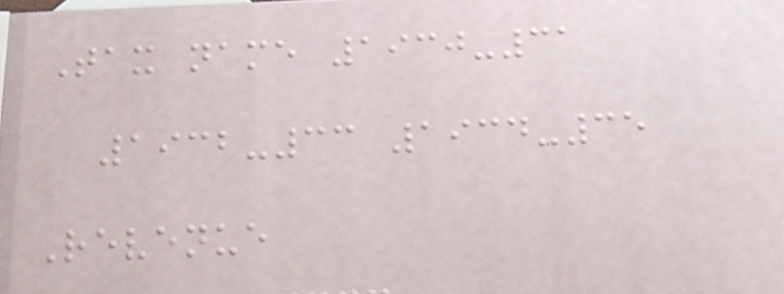Tax name 1930-31
1932-33 1934-35
Revenue
